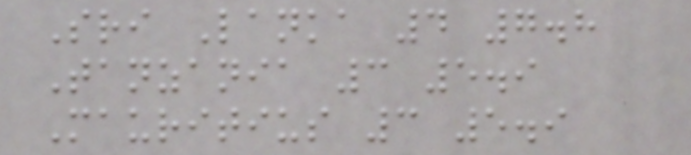Sri Lanka 4 7.8
Tanzania 3 5.9
Mauritius 3 5.9
